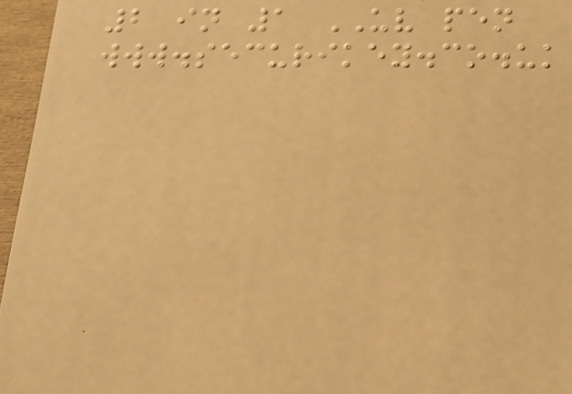2 in 1 UV pen
www.securikey.co.uk
